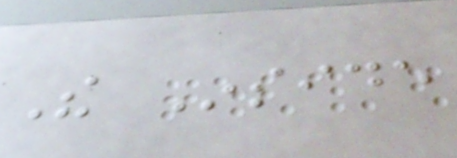The Inside
